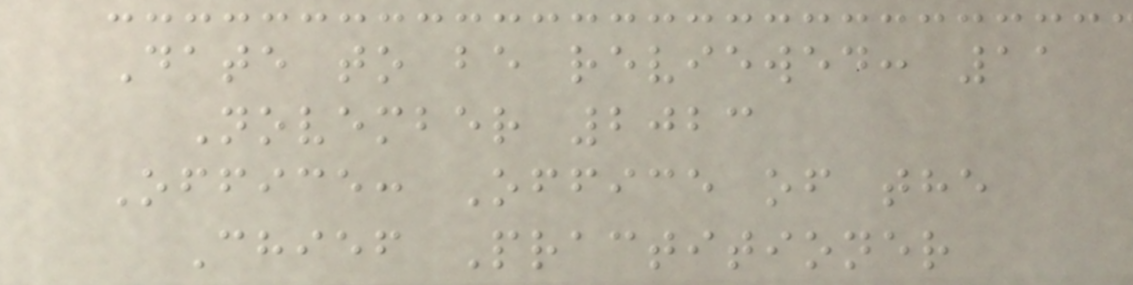Date to be reviewed: 11
November 2023
Office: Office of the
Chief Practitioner
